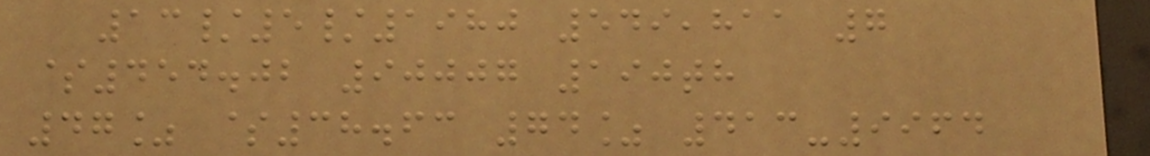13/5/1980 549,811 7
$454.02 90007 190th
47% $38.63 74% 413-9964
